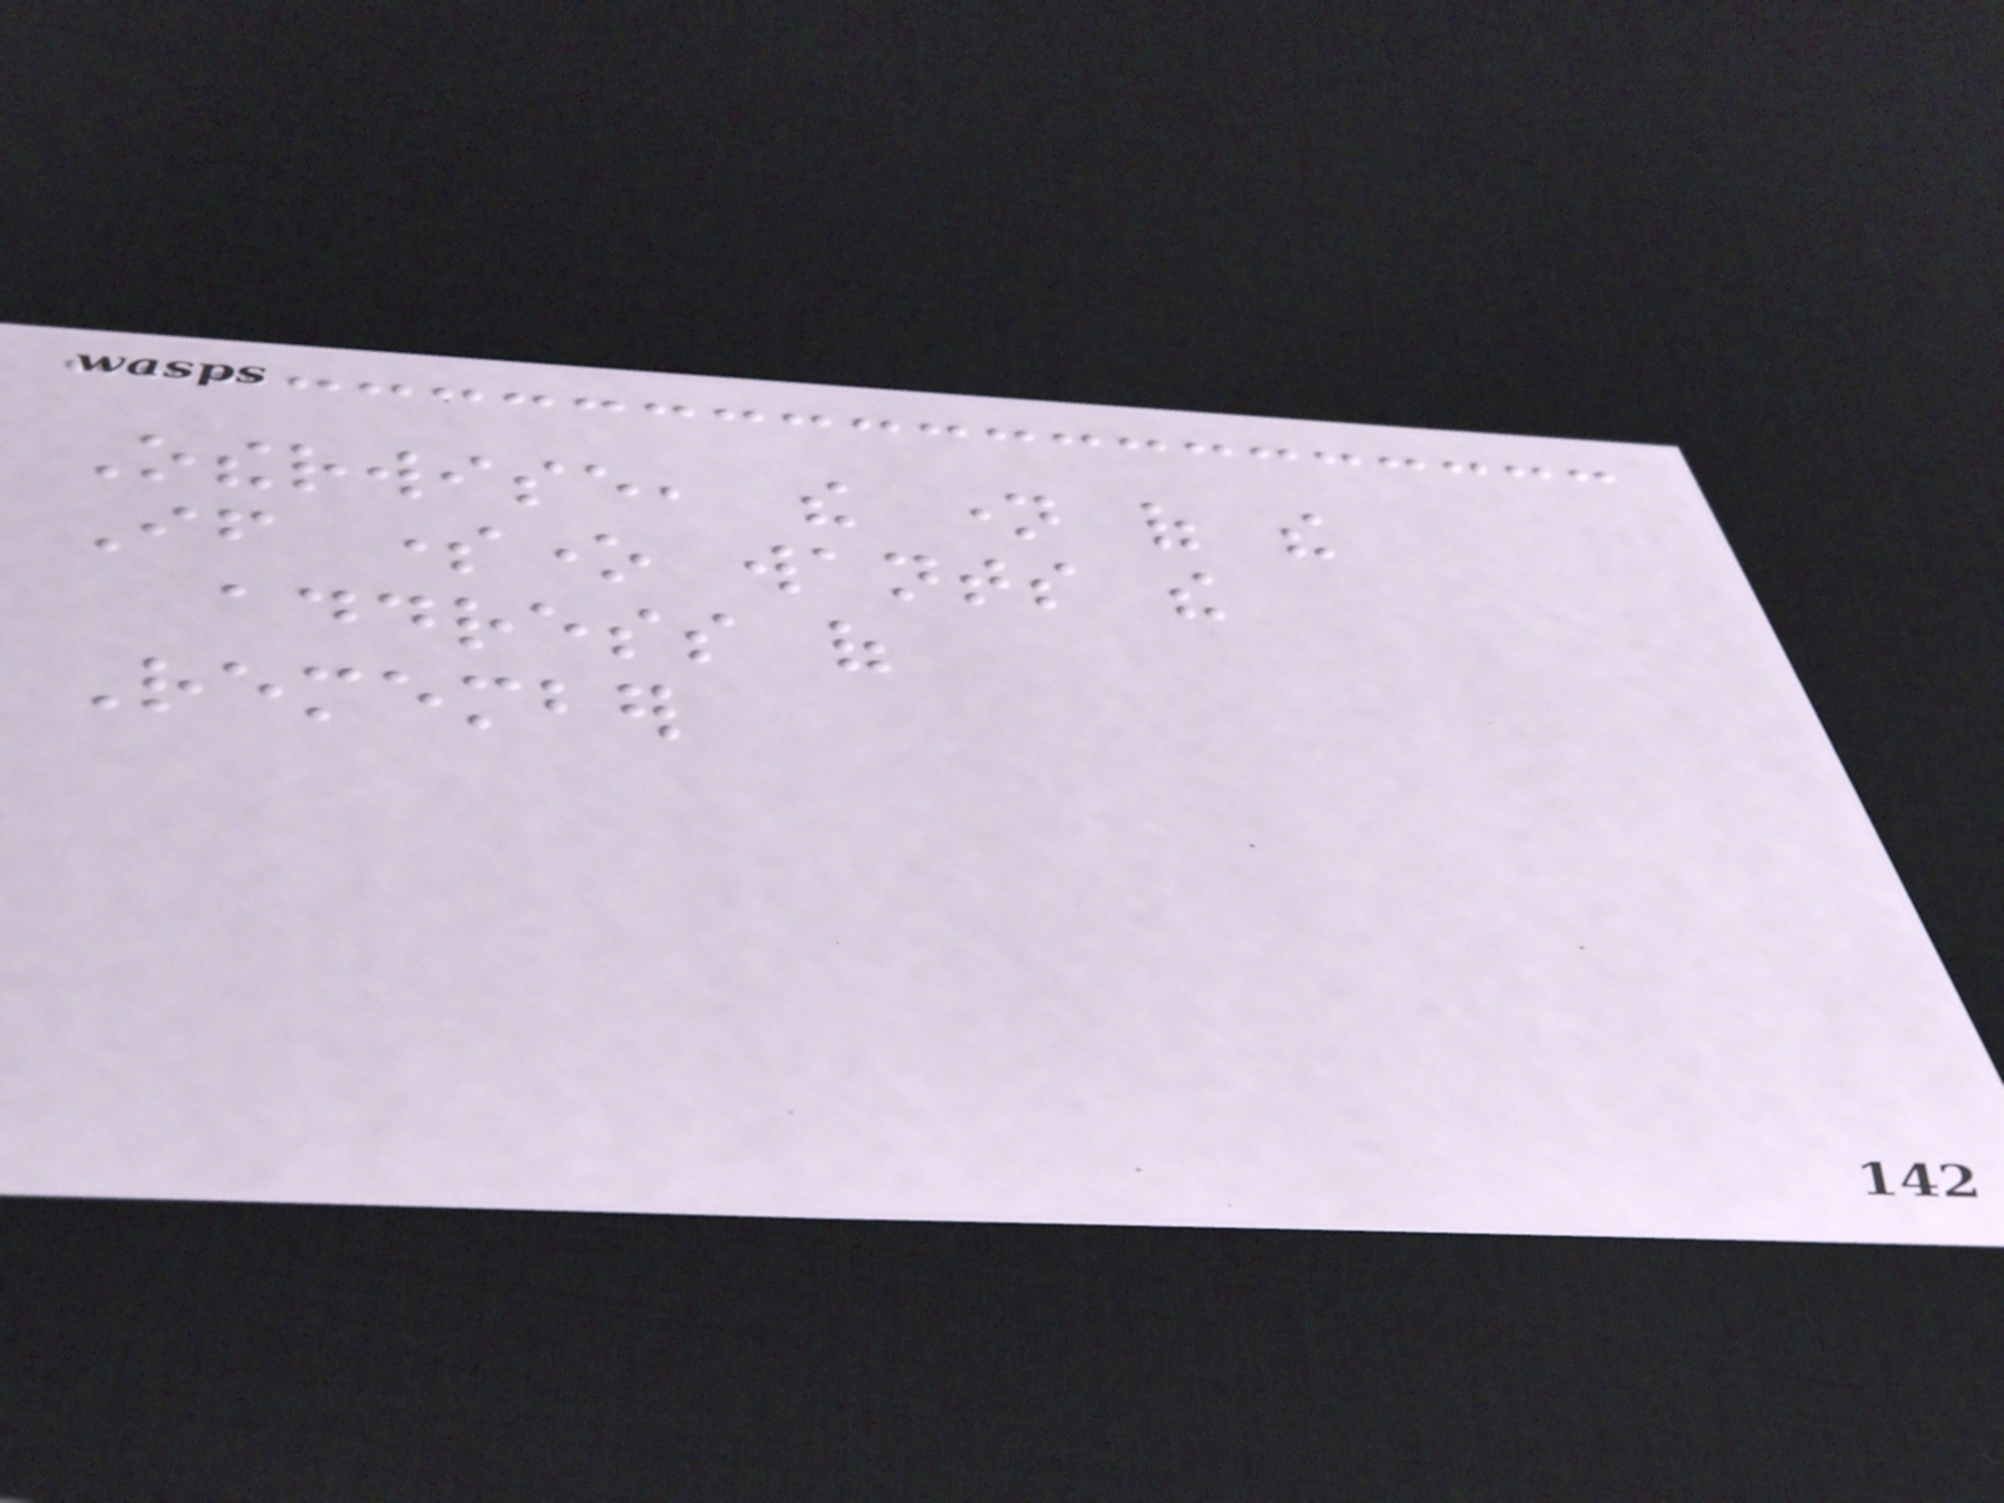Otherwise, the name of the
If someone wants the
address of
Remember
